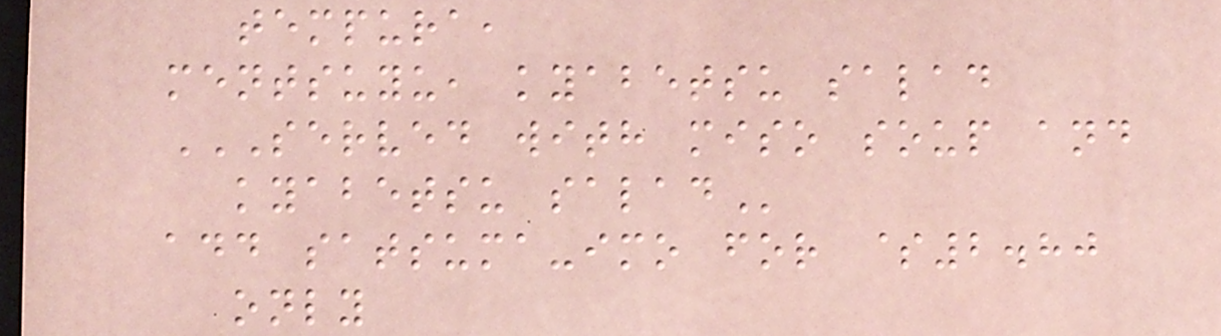tempura,
mentsuyu, kyabetsu salad
SERVED WITH MISO SOUP AND
KYABETSU SALAD
add satsuma-imo for $2.80
only
